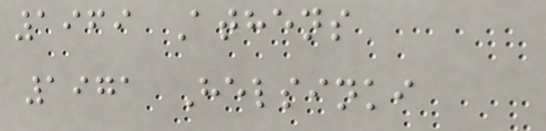1969 Athens
1971 Helsinki
